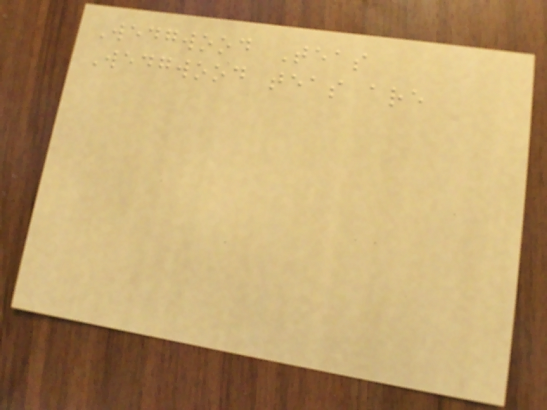Wedgwood Teas
Wedgwood teas are
